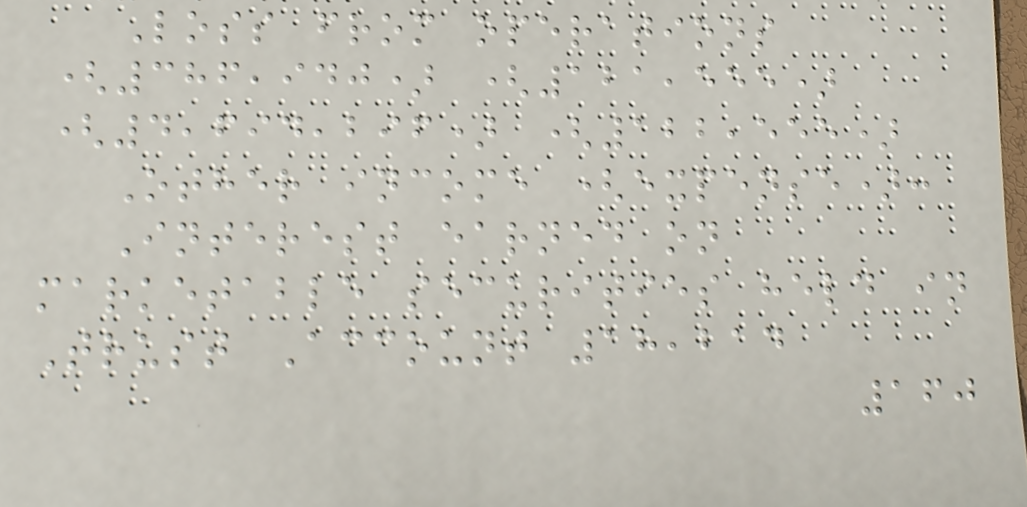Loss from operations
(386,940) (121,555)
(4,694,296) (122,555)
Other income (expense):
Interest earned on
marketable securities held in
Trust Account 18,214
160
